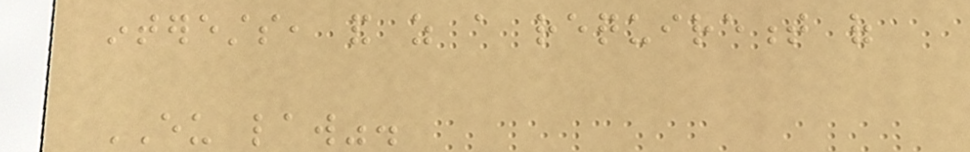interests, and as a requirement of
EU law".
